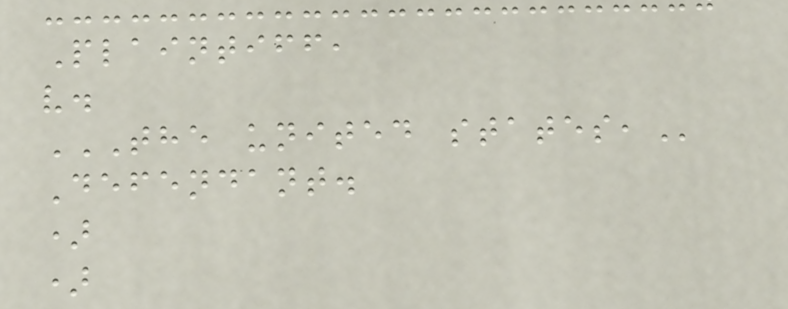Plaintiff,
v.
THE UNITED STATES,
Defendant.
)
)
